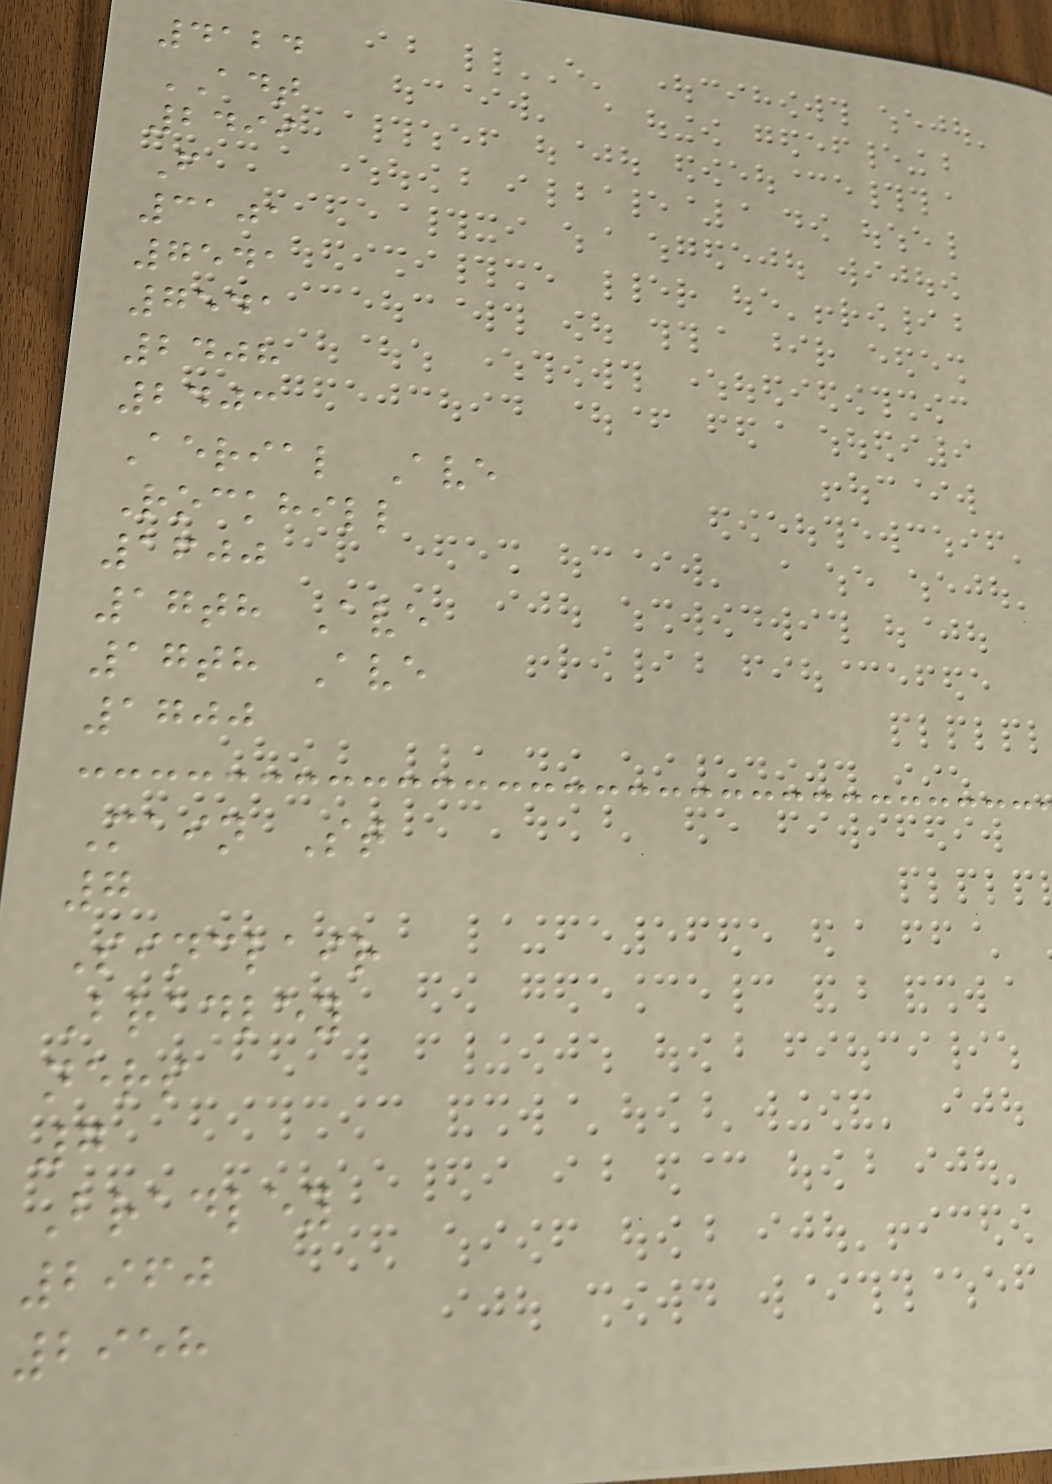4124
ADT
2499
F
3101
7541
7541
2408
2403
Aerial Ave
Rockhill
1600
17th Ave
17th Ave
1700
Main St
7
Sinclair
Bradley
ners
7
Bradley
2960
2958
